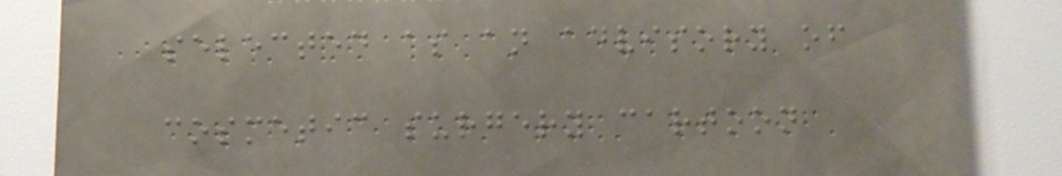selected as an advisory of
cosmetic surgery cartoon
